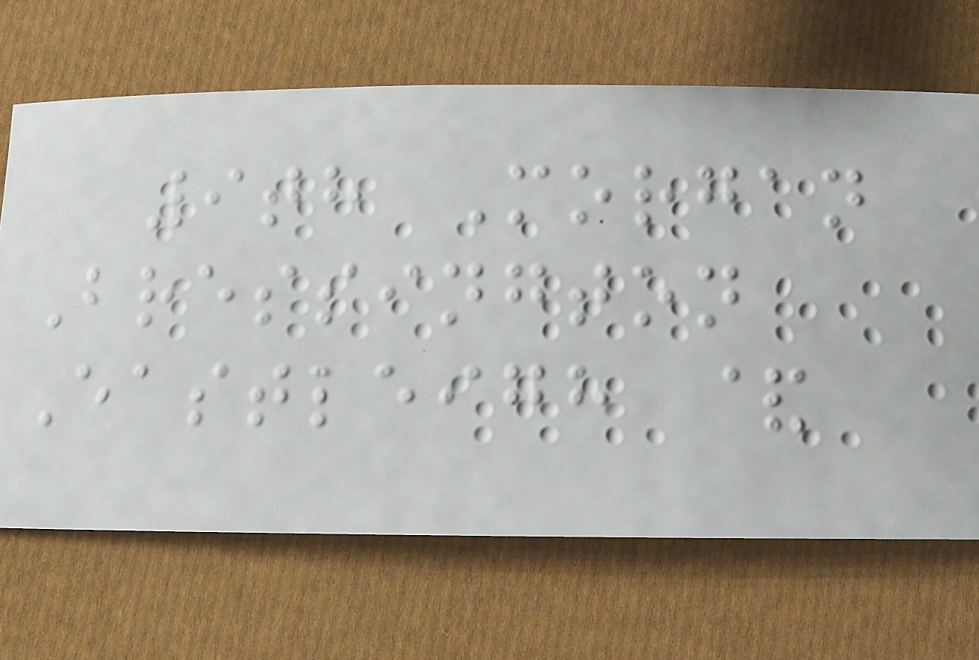9th Morgan
Bressington
Eastleigh &
